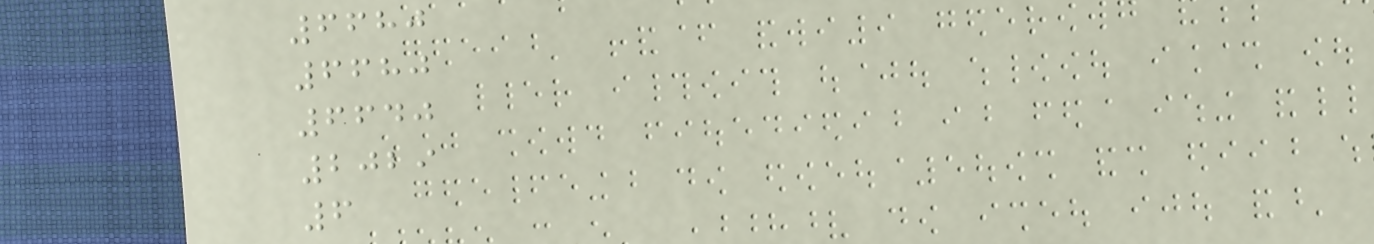6680
6680
6640
2029
6
